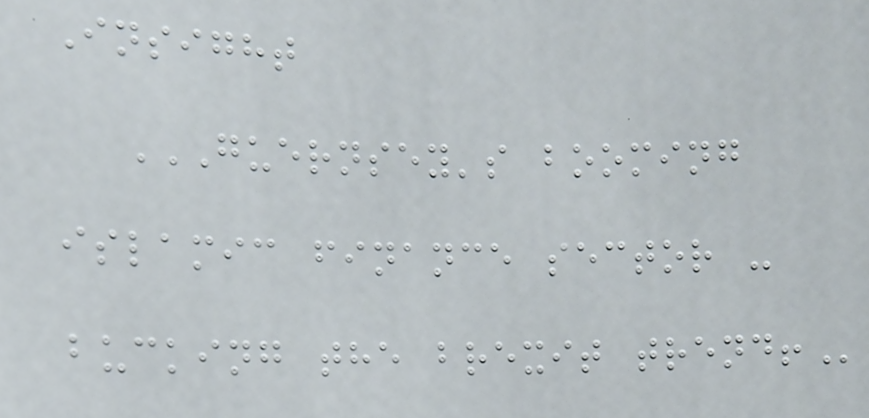Insight
GUERNSEY'S BOOMING
ISLAMIC FINANCE SECTOR -
BUCKING THE BREXIT TREND!
